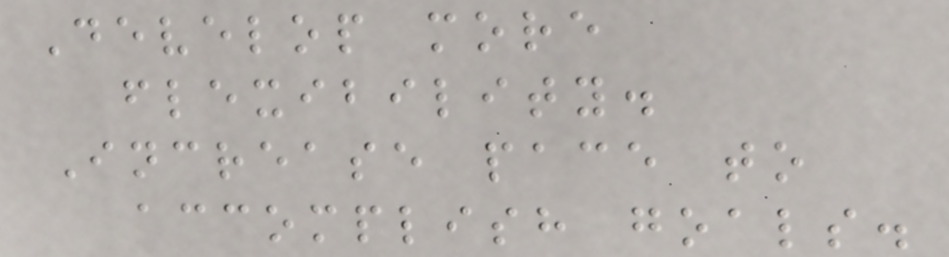Develop more
flexibility.
Increase pace to
accomplish goals.
